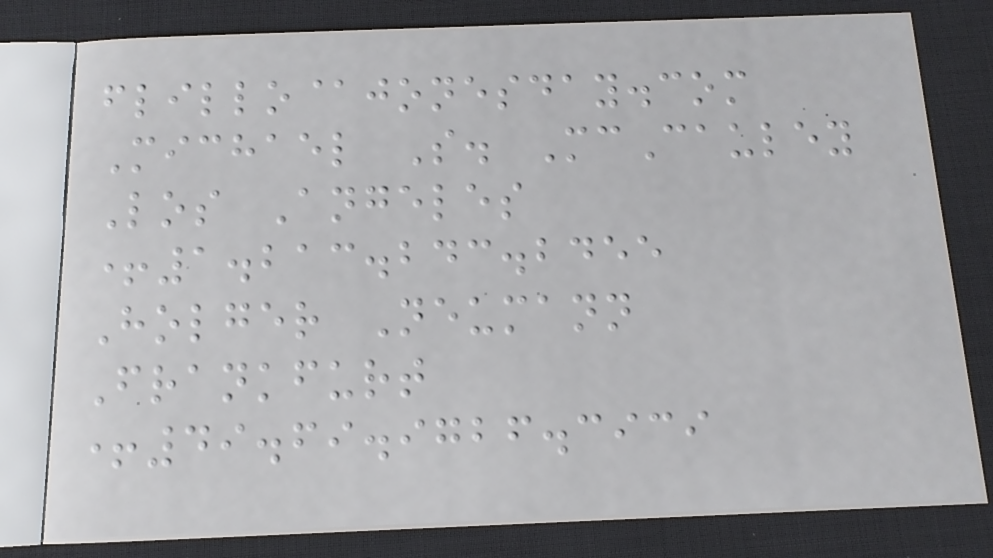flillo@jonesday.com
Michael S. McCauley
Los Angeles
+1.213.243.2455
Holger Neumann
Frankfurt
+49.69.9726.3939
